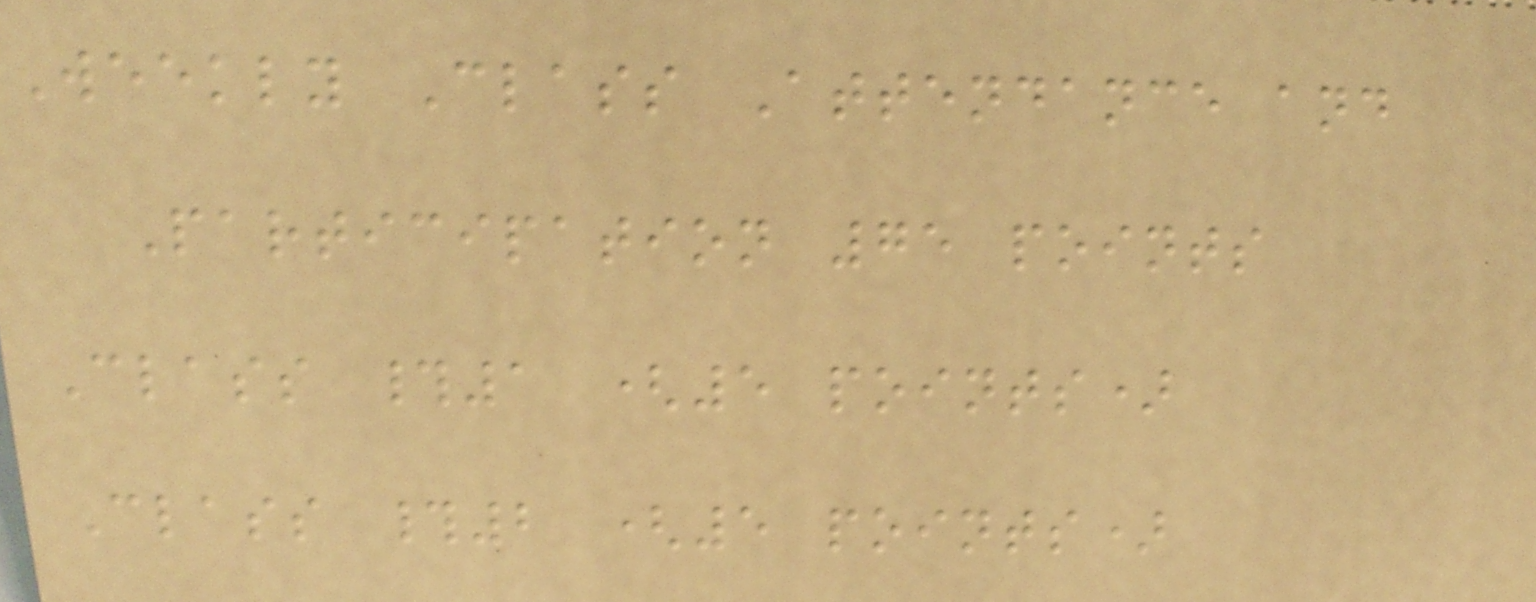Weekly Class Attendance and
Participation 75 points
Class #1 (5 points)
Class #2 (5 points)
